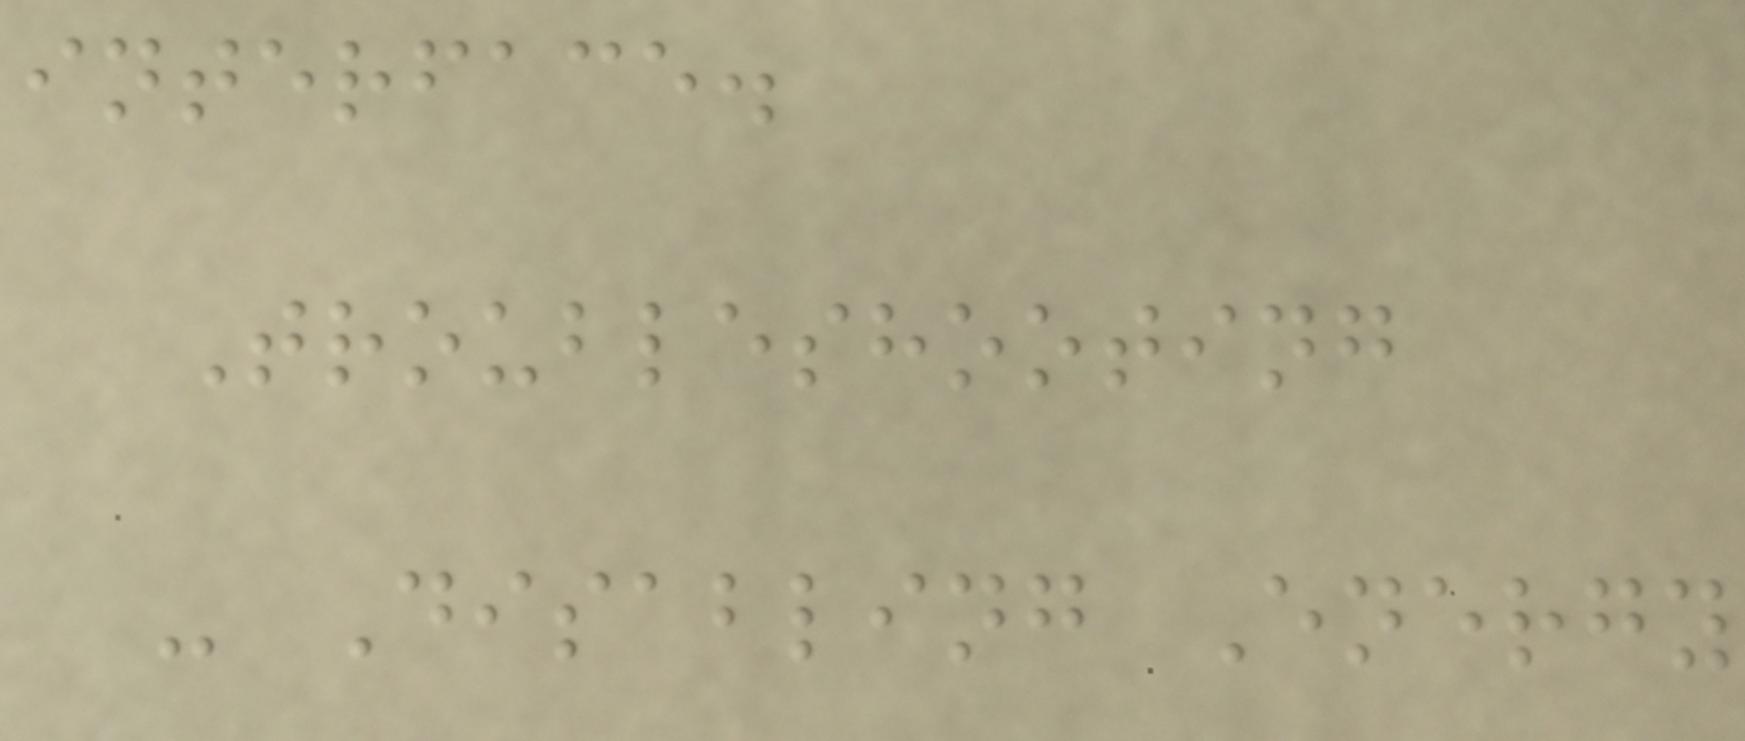interface.
Troubleshooting
- Disabling Energy
